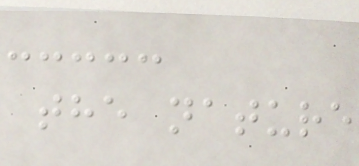the nature
